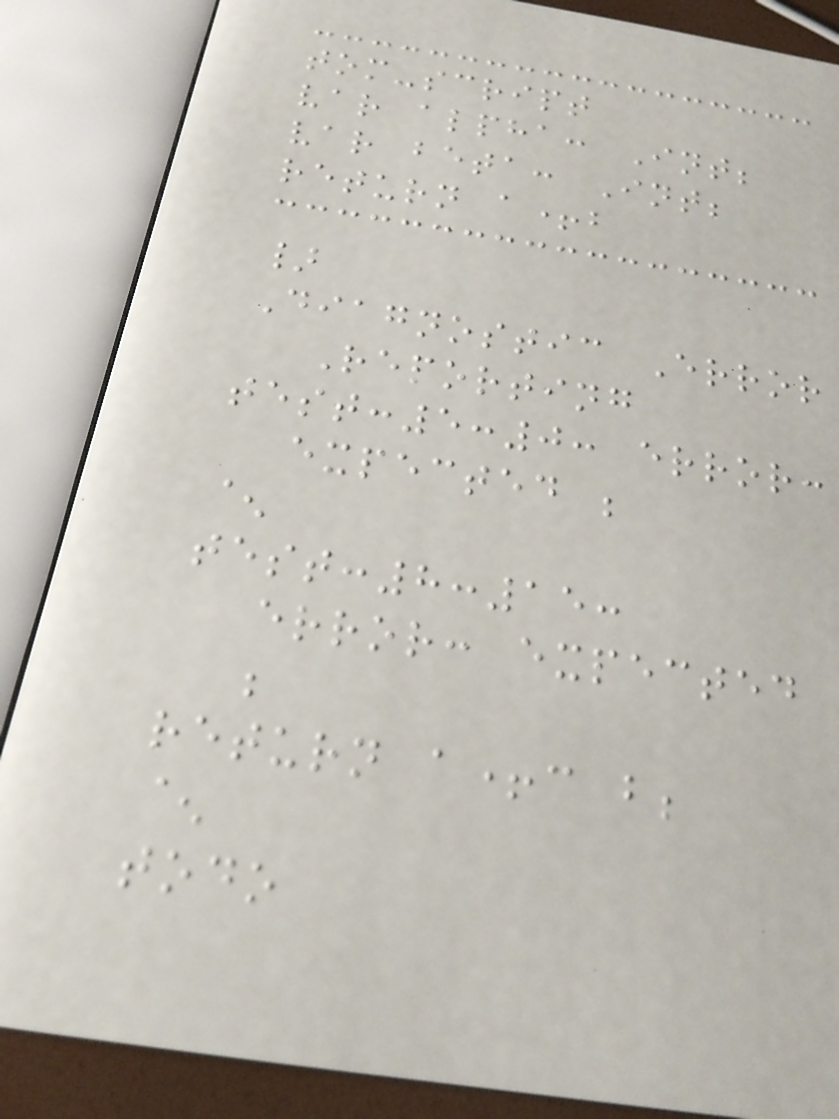tom-script
var alpha: Int;
var beta: Int;
return a+b
}
Diagnostic Error
Reporting
test:5:0: error:
expected ;
^
test:8:15:
error: expected
;
return a+c b;
^
todo
